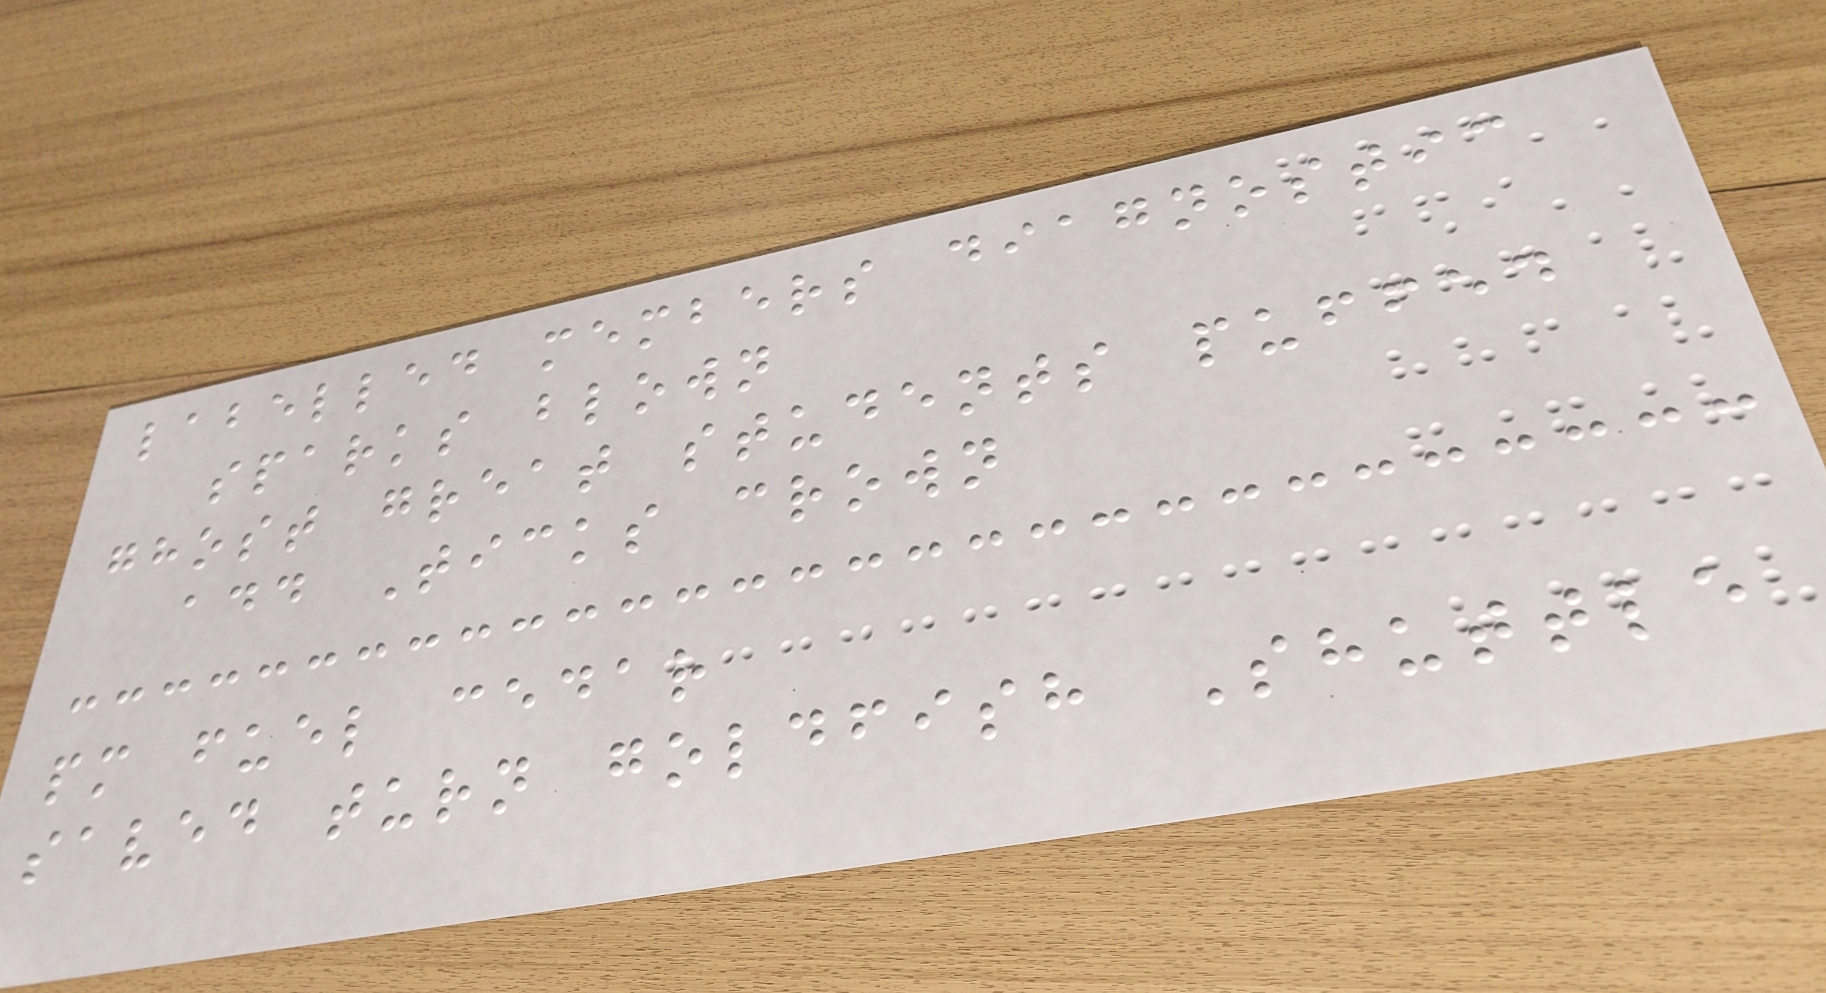labelled members diagnostic
sparks blown
ghost great students puffed
add Ticks crown
pm fuel cedar
saved turn goldfish Shuttle
